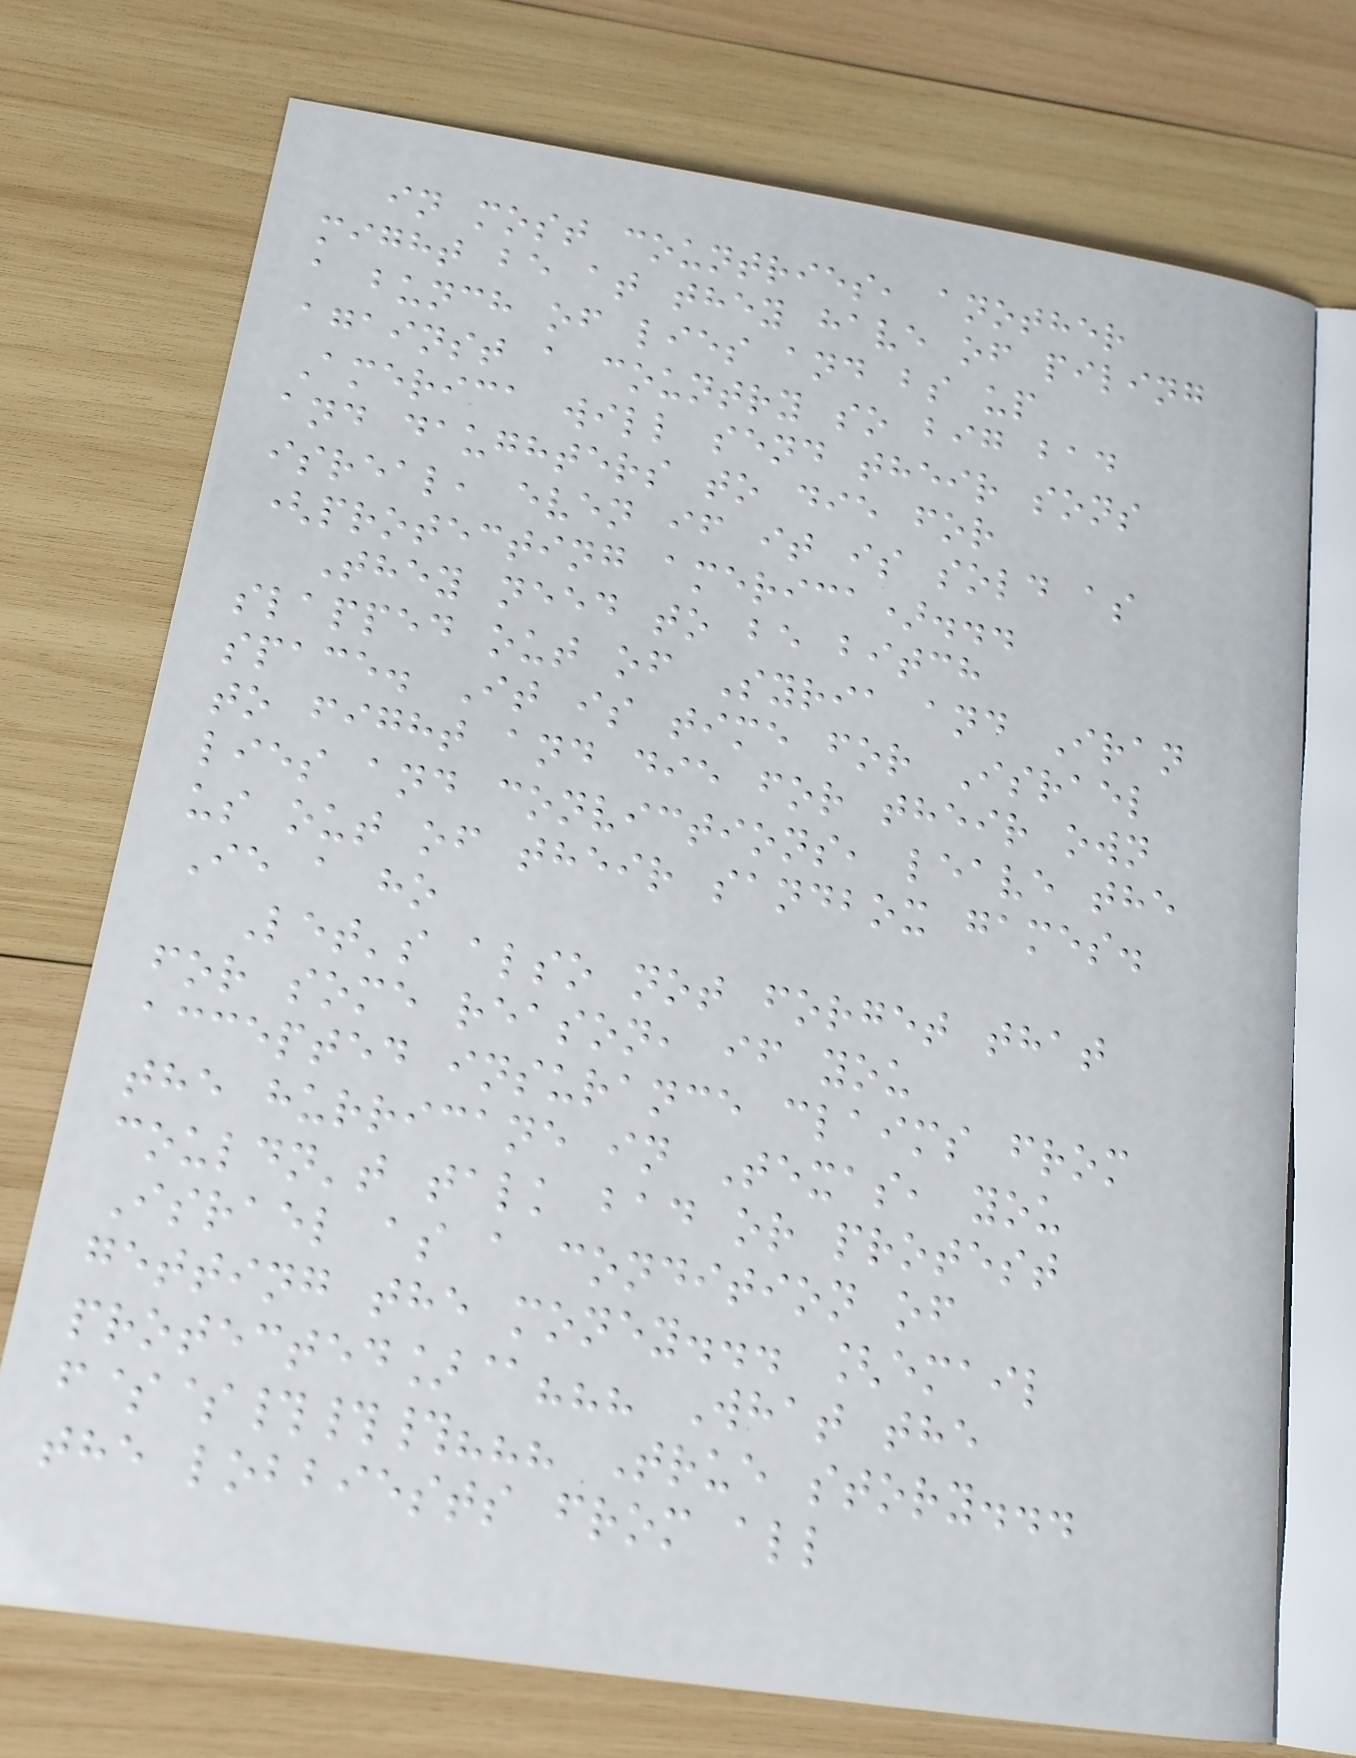in most countries, another
might be at they have of piling
a bunch of lies and bs up
against a country so big bad
America will send their sons
and daughters to die for
isreal, even if it is sold as
(protecting america)...
They need to be bitch
slapped out of Syria and Iran
space. It is time for Israel
to fight and die for their own
lies and convictions, leave the
us out of their sandbox games.
Ie a ho
Let's also not forget that
for some reason, if you
accepted insurance claims from
the hurricane in Texas, you
couldn't talk bad or protest
Israel as a condition of
getting the money... [email
protected]@??? What the
f$$###??? True story...
the lobbiests from all
